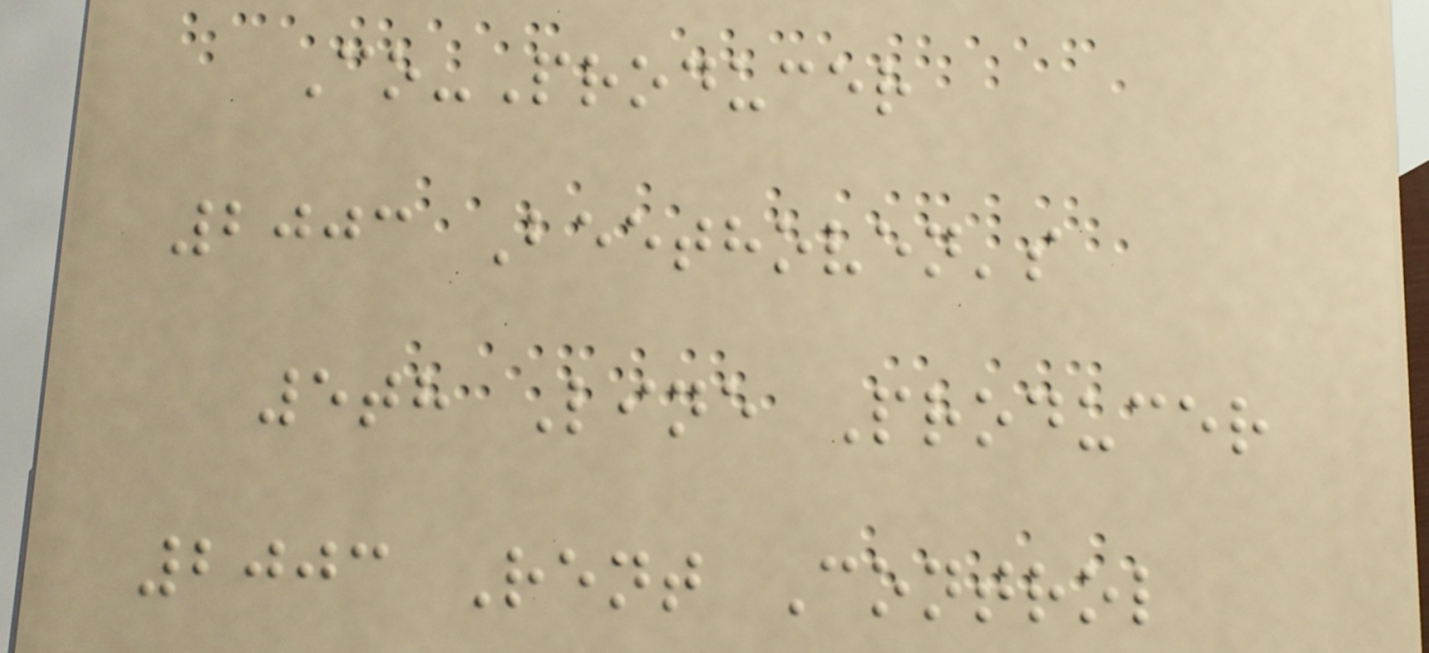Co-Producer
2003 Beethoven's
5th Line Producer
2003 Rent Control
